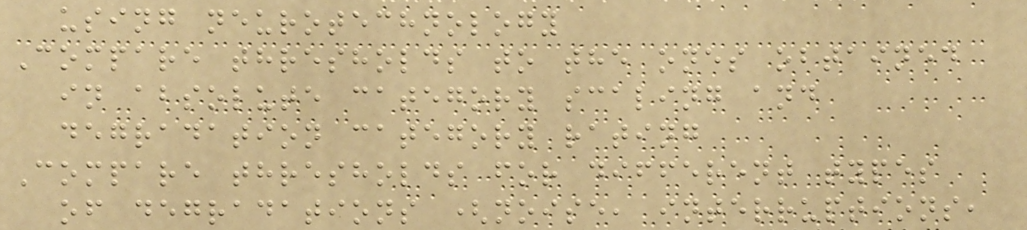using neurotechnology
Compare thresholds to the ones obtained
in absolute category scaling and
degradation category rating
Compare thresholds for different types
of degradations (noise, interruptions,
